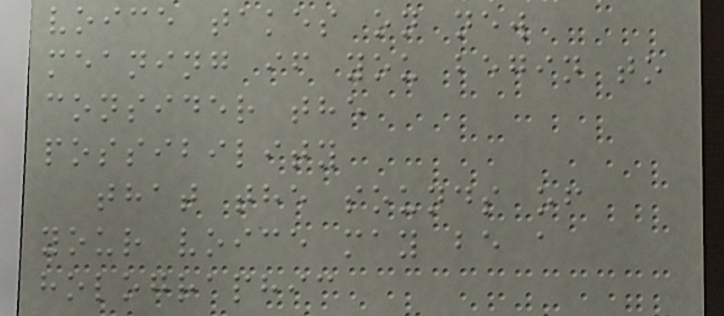voice takes on new
meaning if you begin to
consider the
possibility
that the sounds of
your voice may be a
holographic
